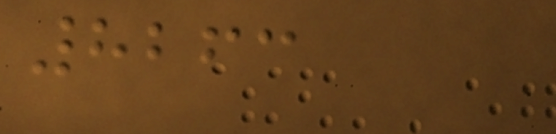8263
